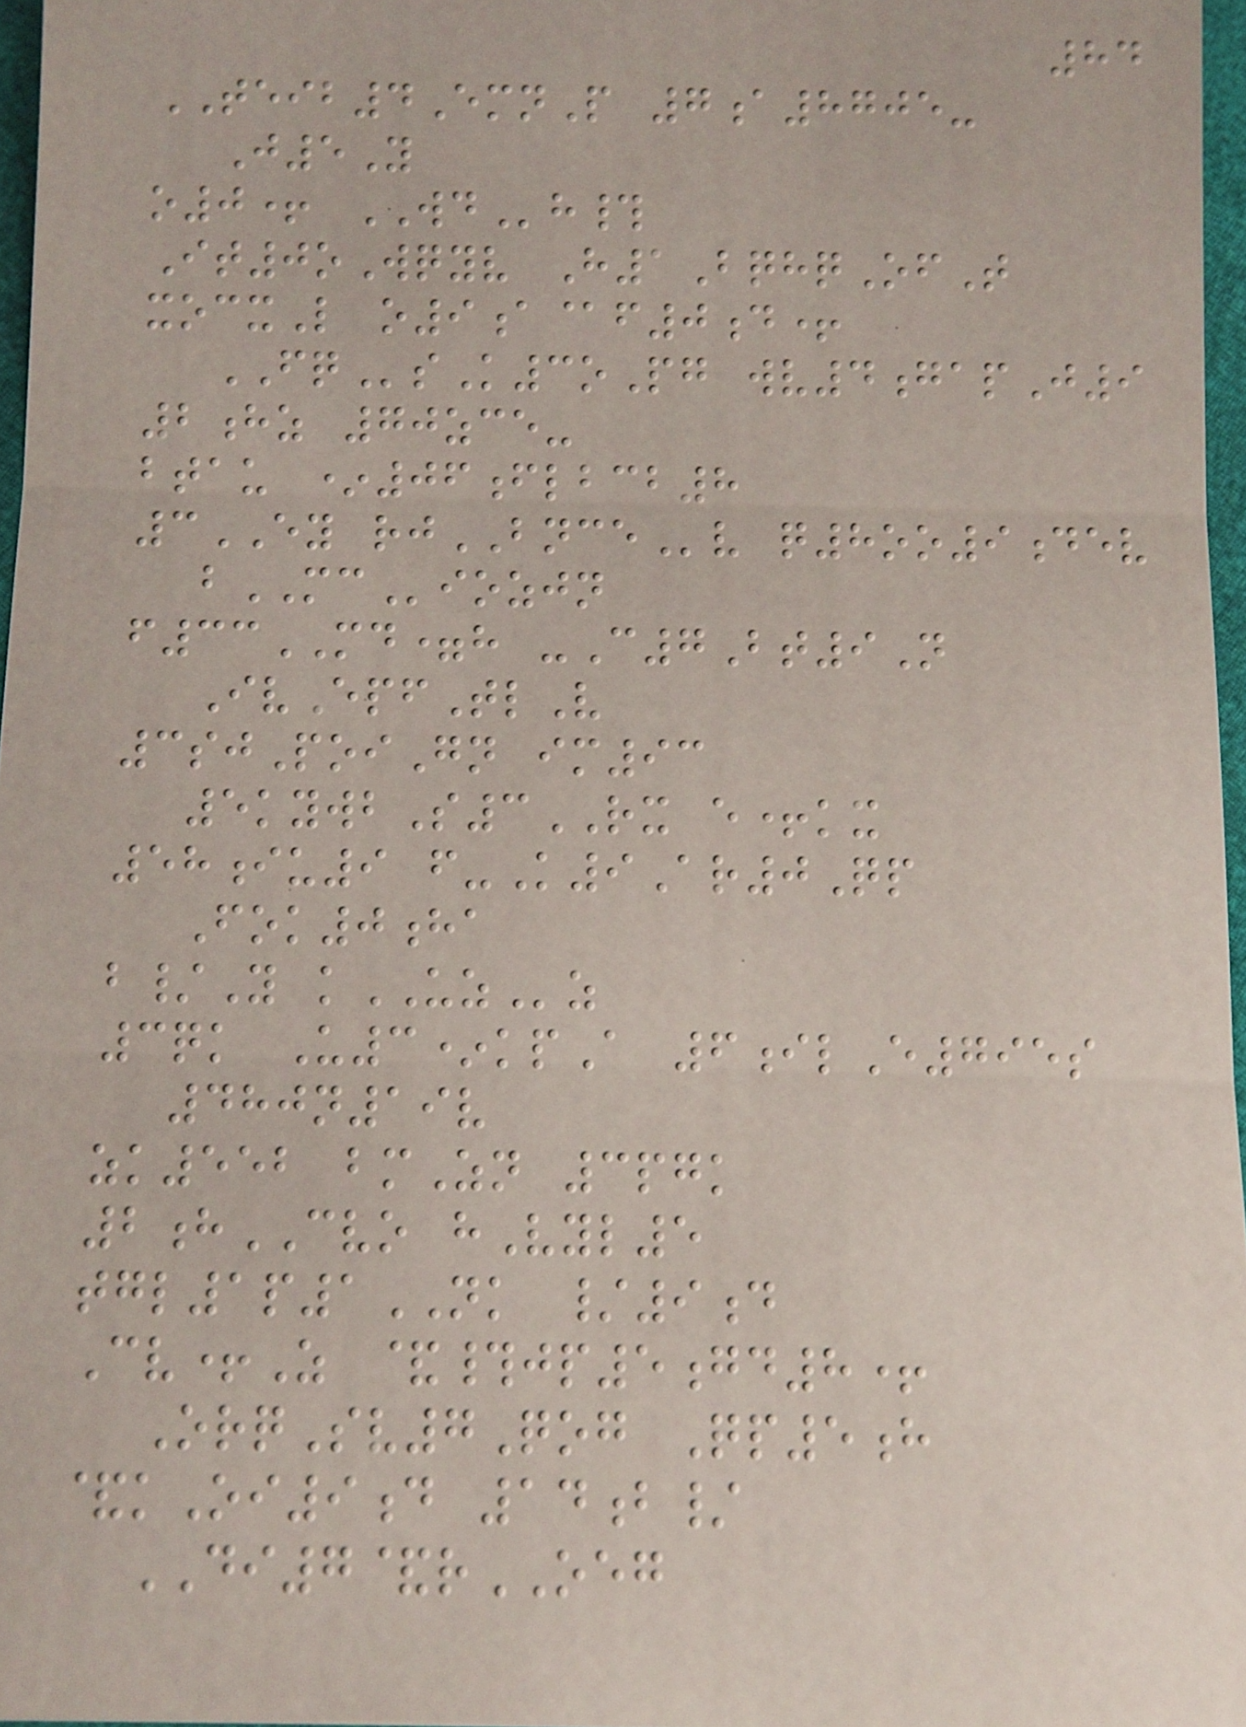84
TEIB4EmnP 7a8705-
J5Y
o0+ WDh#
It0oWqyv H1BqhqOfT
xocxL o9a@f0d+
FQsK3oPg wv4gapJ9
2hz 70zce-
btau *06flbcb8
3EY rjBNCEv q8oo9dev
bMCiozjn
f33MD=h -C7Bt9N
IvEpfTlV
3sjPoiGn im93
5kywbS3RX e+kx
58iu9 f-K9Ar0Qp
Fok0ha
b/Y kUZz
3qk U3*kpA 6ilE795s
480n19v
zk552 bmZn 3pgk
2hCVO hVyl5
tgl1p1NK /9d
Cv+Z &#jp5gd8+
OrqSv7Qog Qp5h
&kOi9d 14b/
DI7&rOEG
